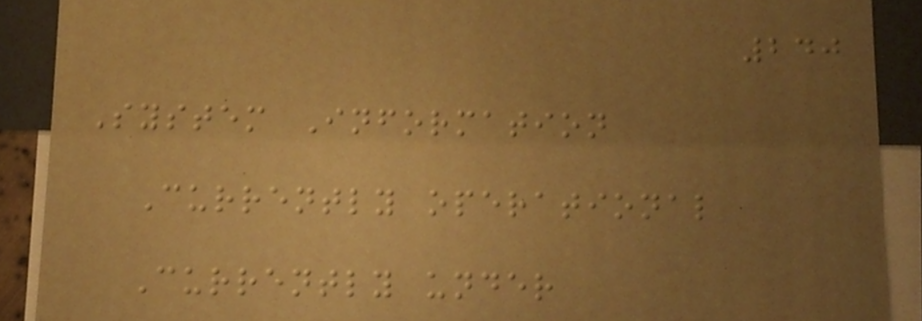240
System Information
Currently operational
Currently under
